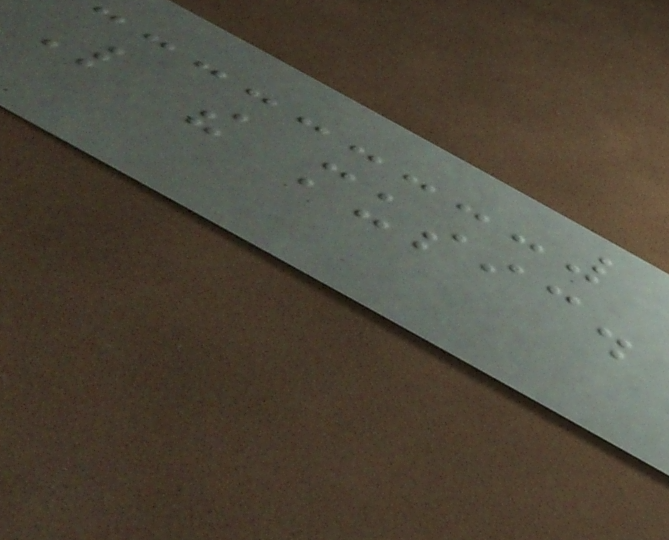Like the music.
